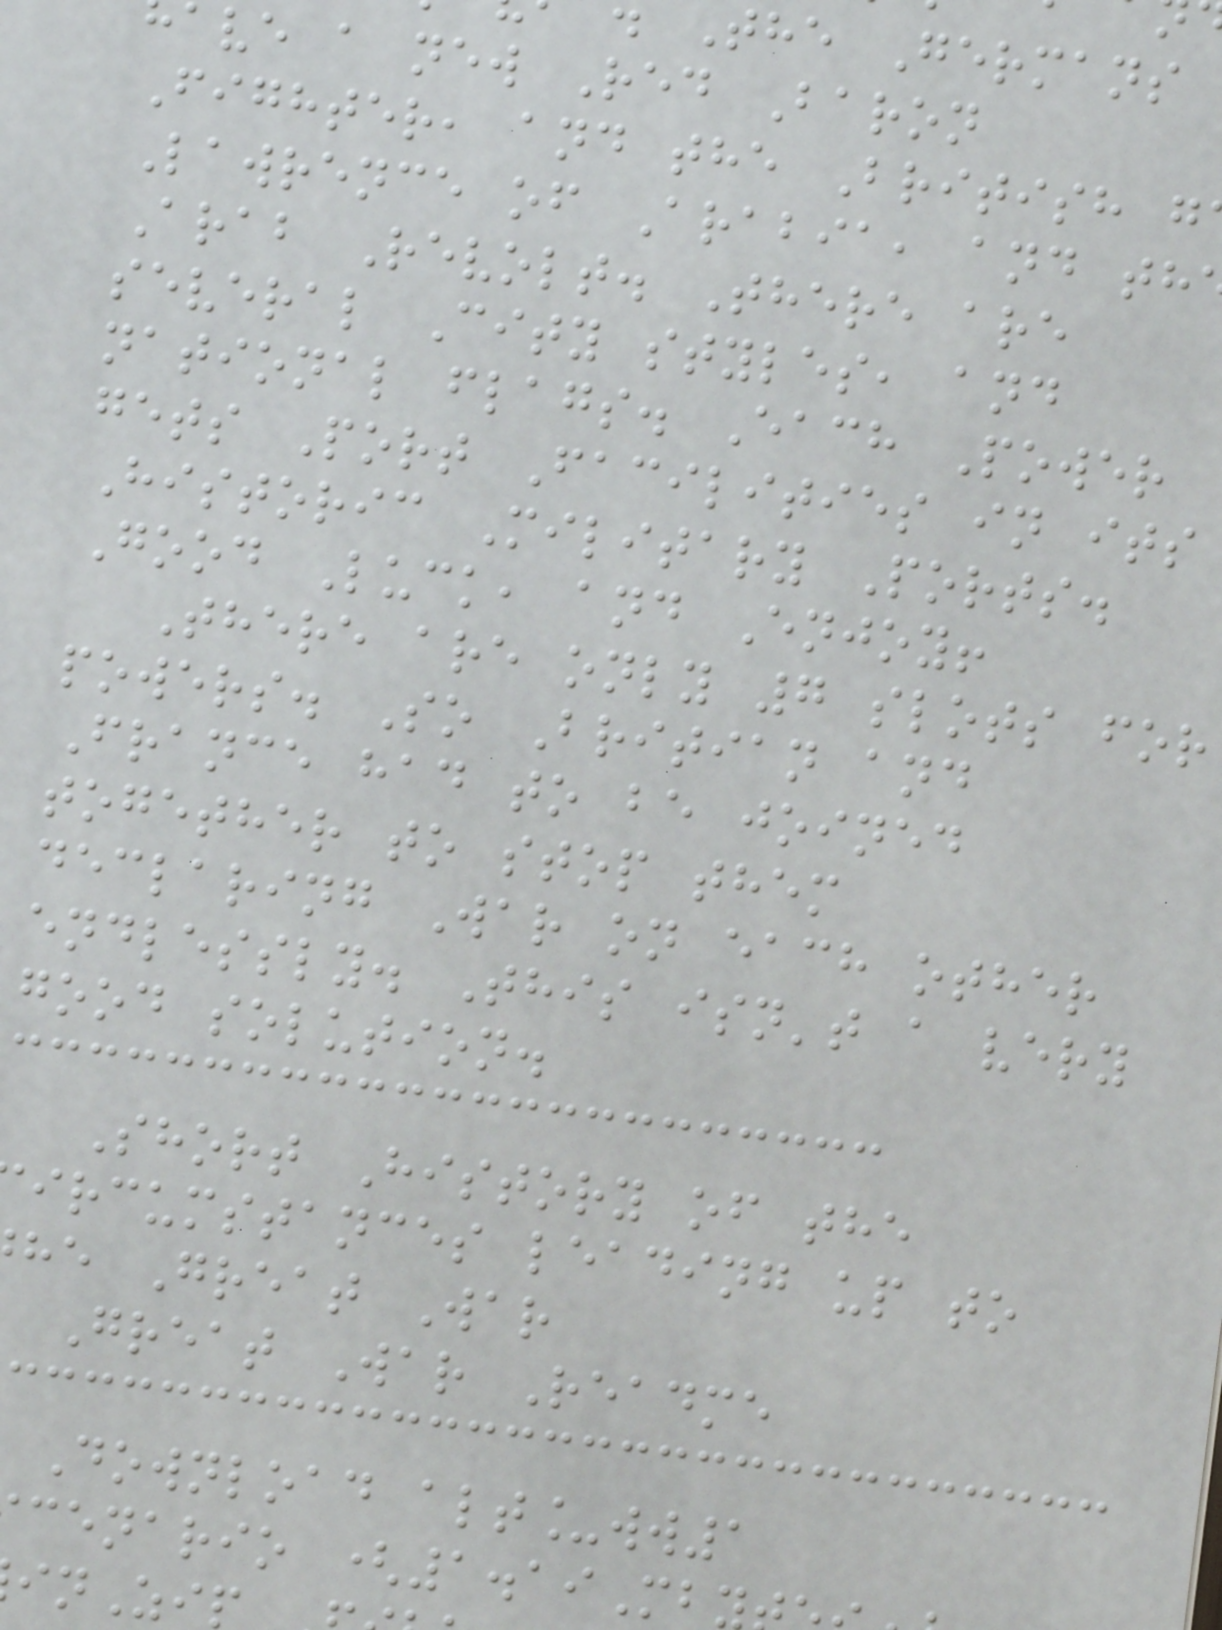The Germans
ave a new Red Baron
Fighter, and the British g
Lawrence of Arabia, and th
Arab Revolt. There are
several City styles, and
national flags. Each Power
gets Port Facilities in its
Historic Military Ports.
Good Luck, and Enjoy!
There are only 7 slots for
powers. So Britian and
France had to be joined
together to stop them
declaring War on each other
endlessly. This isn't a very
good solution.
Short History of the
ircumstances leading up to
he Great War
Great War Readme
Download alt_ww1
cenario (1.19Mb
